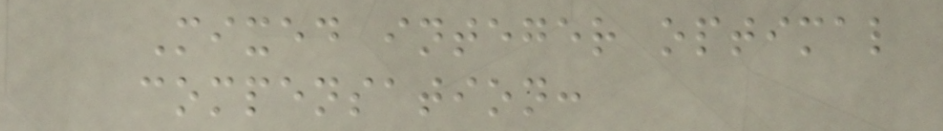Mixed integer optimal
compensation:
